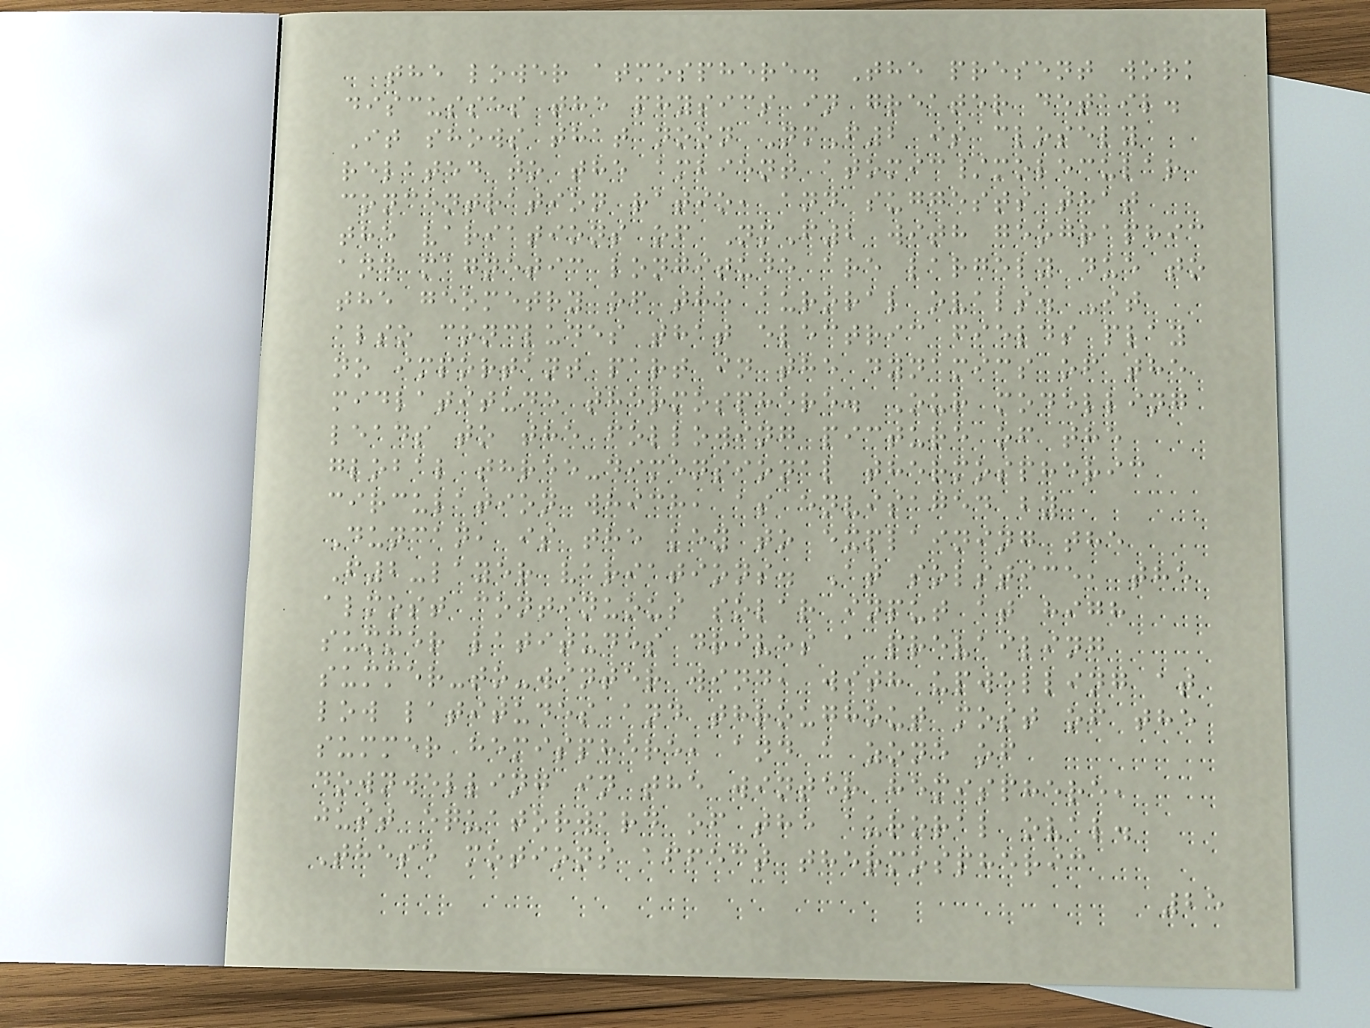the lower atmosphere. The present work
discusses the physics in greater detail.
It shows that noon NmF2 is closely
related to the ambient atomic/molecular
concentration ratio, and suggests that
the variations of NmF2 with geographic
and magnetic longitude are largely due to
the geometry of the auroral ovals. It
also concludes that electric fields play
no important part in the dynamics of the
midlatitude thermosphere. Our modelling
leads to the following picture of the
global three-dimensional thermospheric
circulation which, as envisaged by
Duncan, is the key to explaining the
F2-layer variations. At solstice, the
almost continuous solar input at high
summer latitudes drives a prevailing
summer-to-winter wind, with upwelling at
low latitudes and throughout most of the
summer hemisphere, and a zone of
downwelling in the winter hemisphere,
just equatorward of the auroral oval.
These motions affect thermospheric
25
